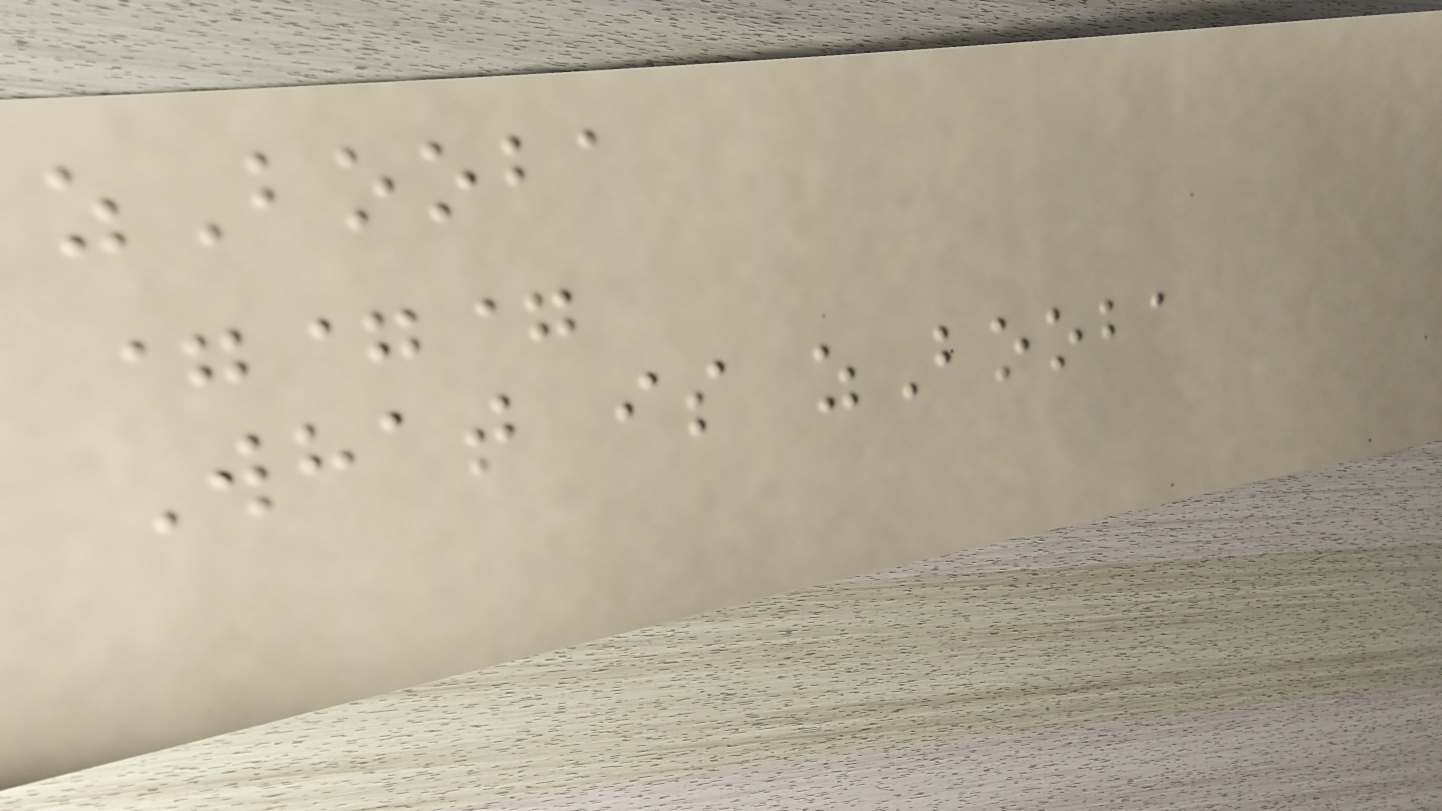zBooba
===
What is zBooba
